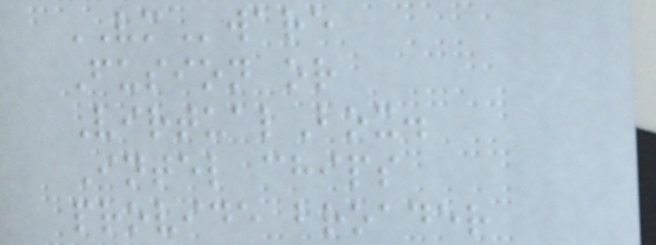VMware
Fusion or
VirtualBox.
Intel chips
provide broader
